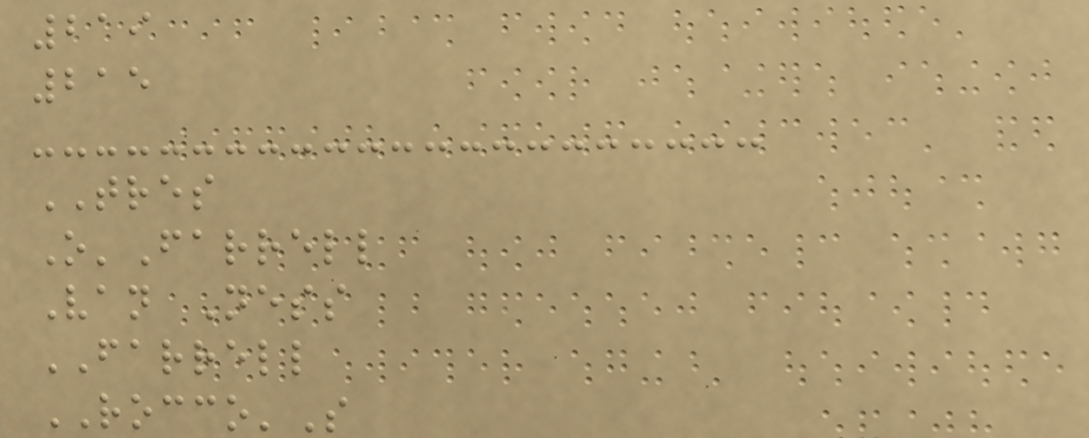219
215
TRES
O'Farrell
Van Ness
FARRELL
ROCCO'S
